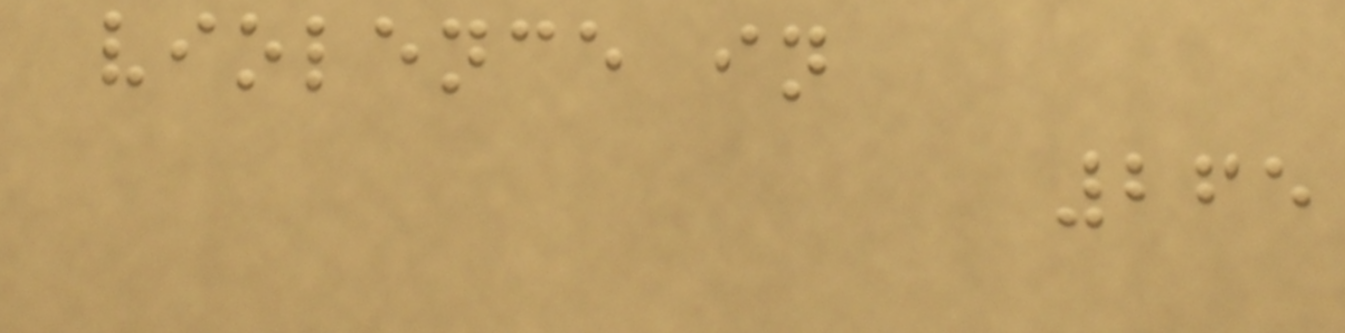violence in
265
